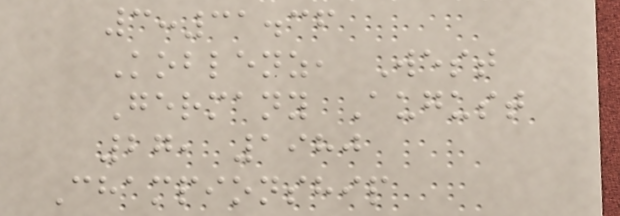3:31.36
Koblenz, West
Germany August
27, 1980
Championship
